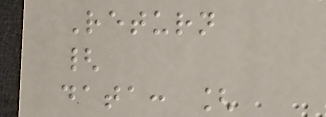Return
{
data: [
